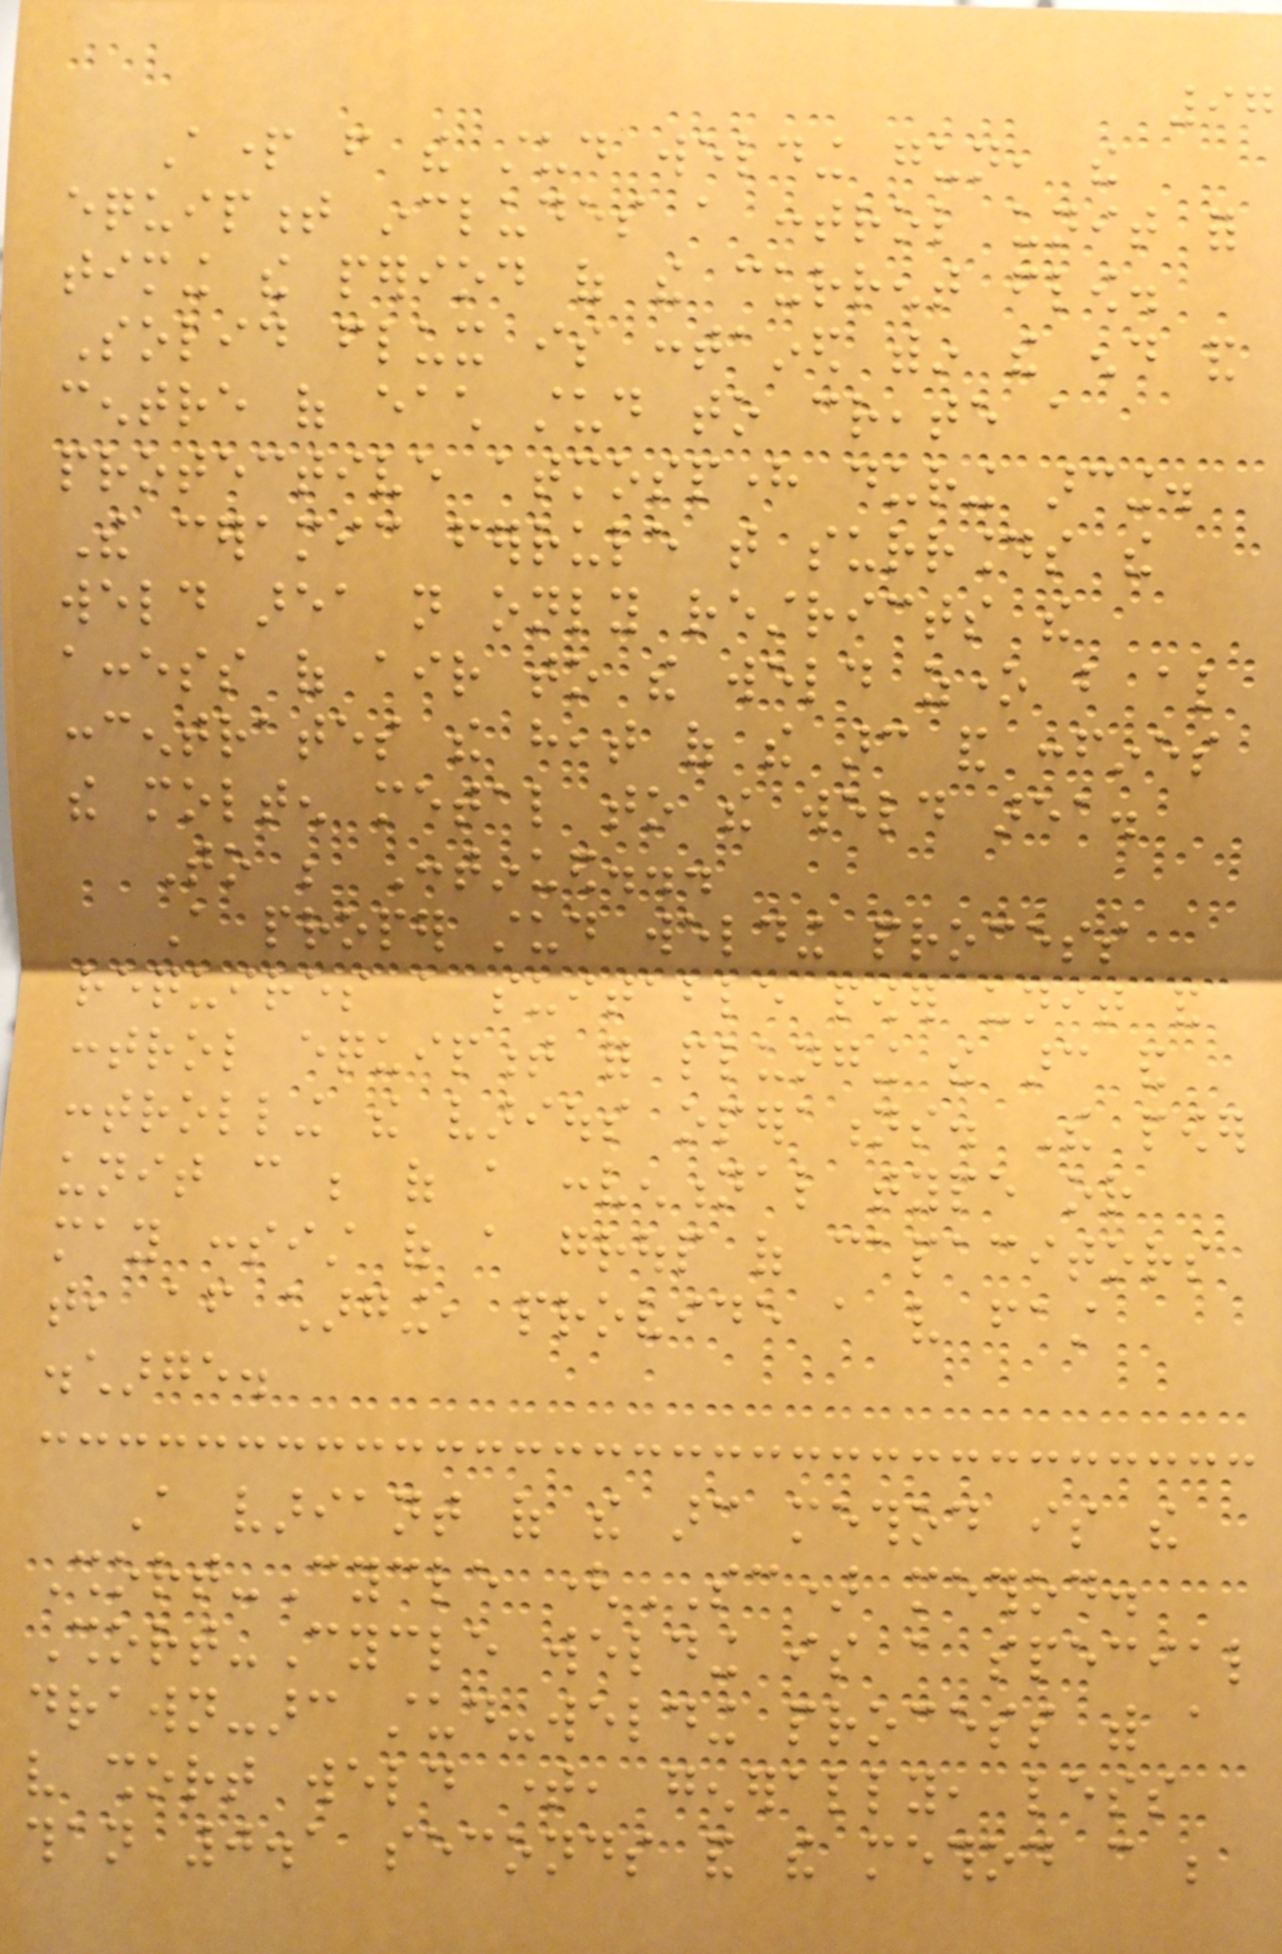97
Apart from the stud welding gun, the
equipment includes a control unit for
timing the period of the current flow.
Solid flux is contained within the end and
centre of each stud to create a
protective atmosphere during arcing.
The ceramic ferrule that surrounds the
weld area not only restricts the
access of air to the weld zone but also
concentrates the heat of the arc and confines
the molten metal to the weld area.
To be Continued...
A proper stud welding process
requires a suitable power unit and
control equipment for plunging the arc and
controlling the various operations. The power
unit can be of a conventional type or
may consist of a group of capacitors
that, after charging, provide a very fast
discharge.
A variant of the arc method is the
Short-Cycle (SC) method.
Short-Cycle welding is a special
drawn-arc stud-welding process with a
very short weld time, generally, less
than 0.1 seconds and the method can be
